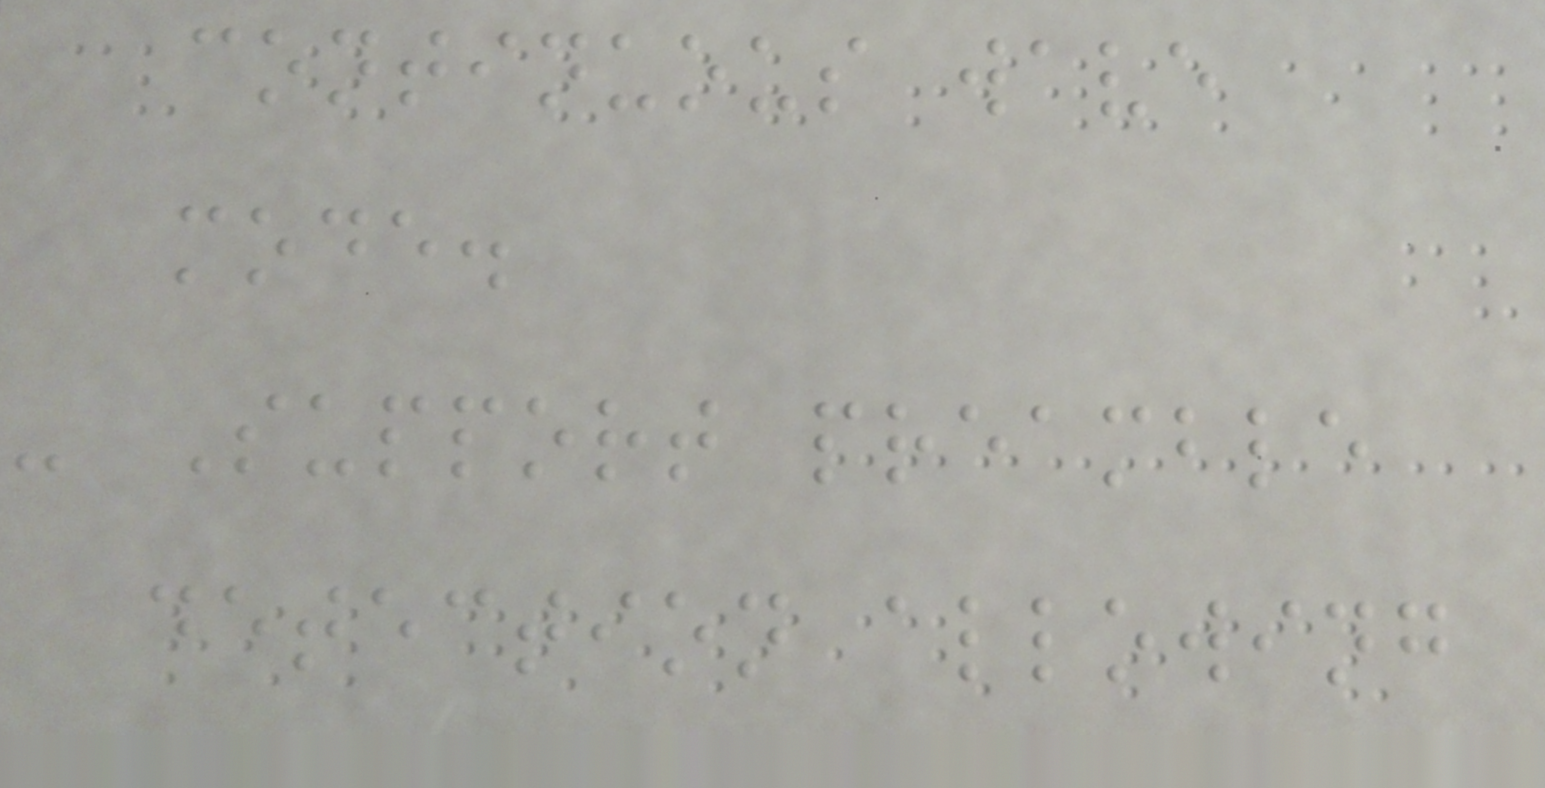continuous wave
mode.
- Support preamble
detection allowing
